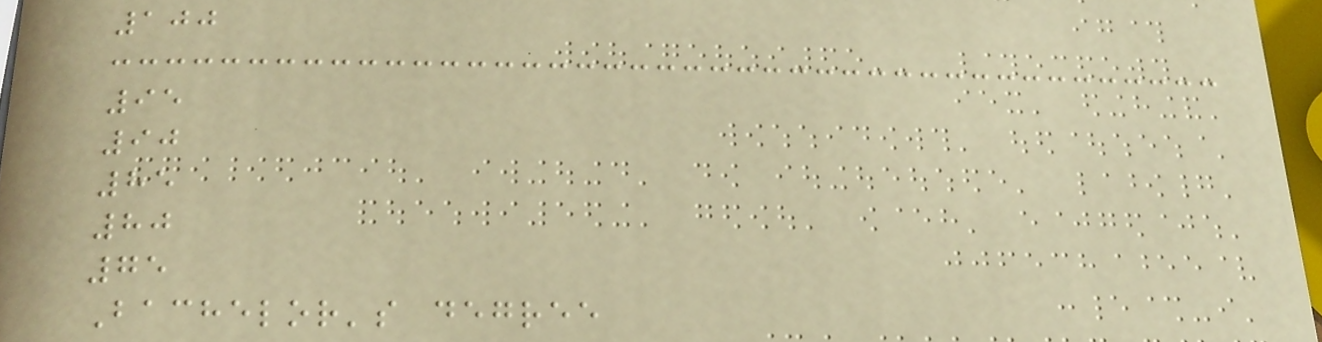100
95
90
85
80
75
Bachelor's degree
